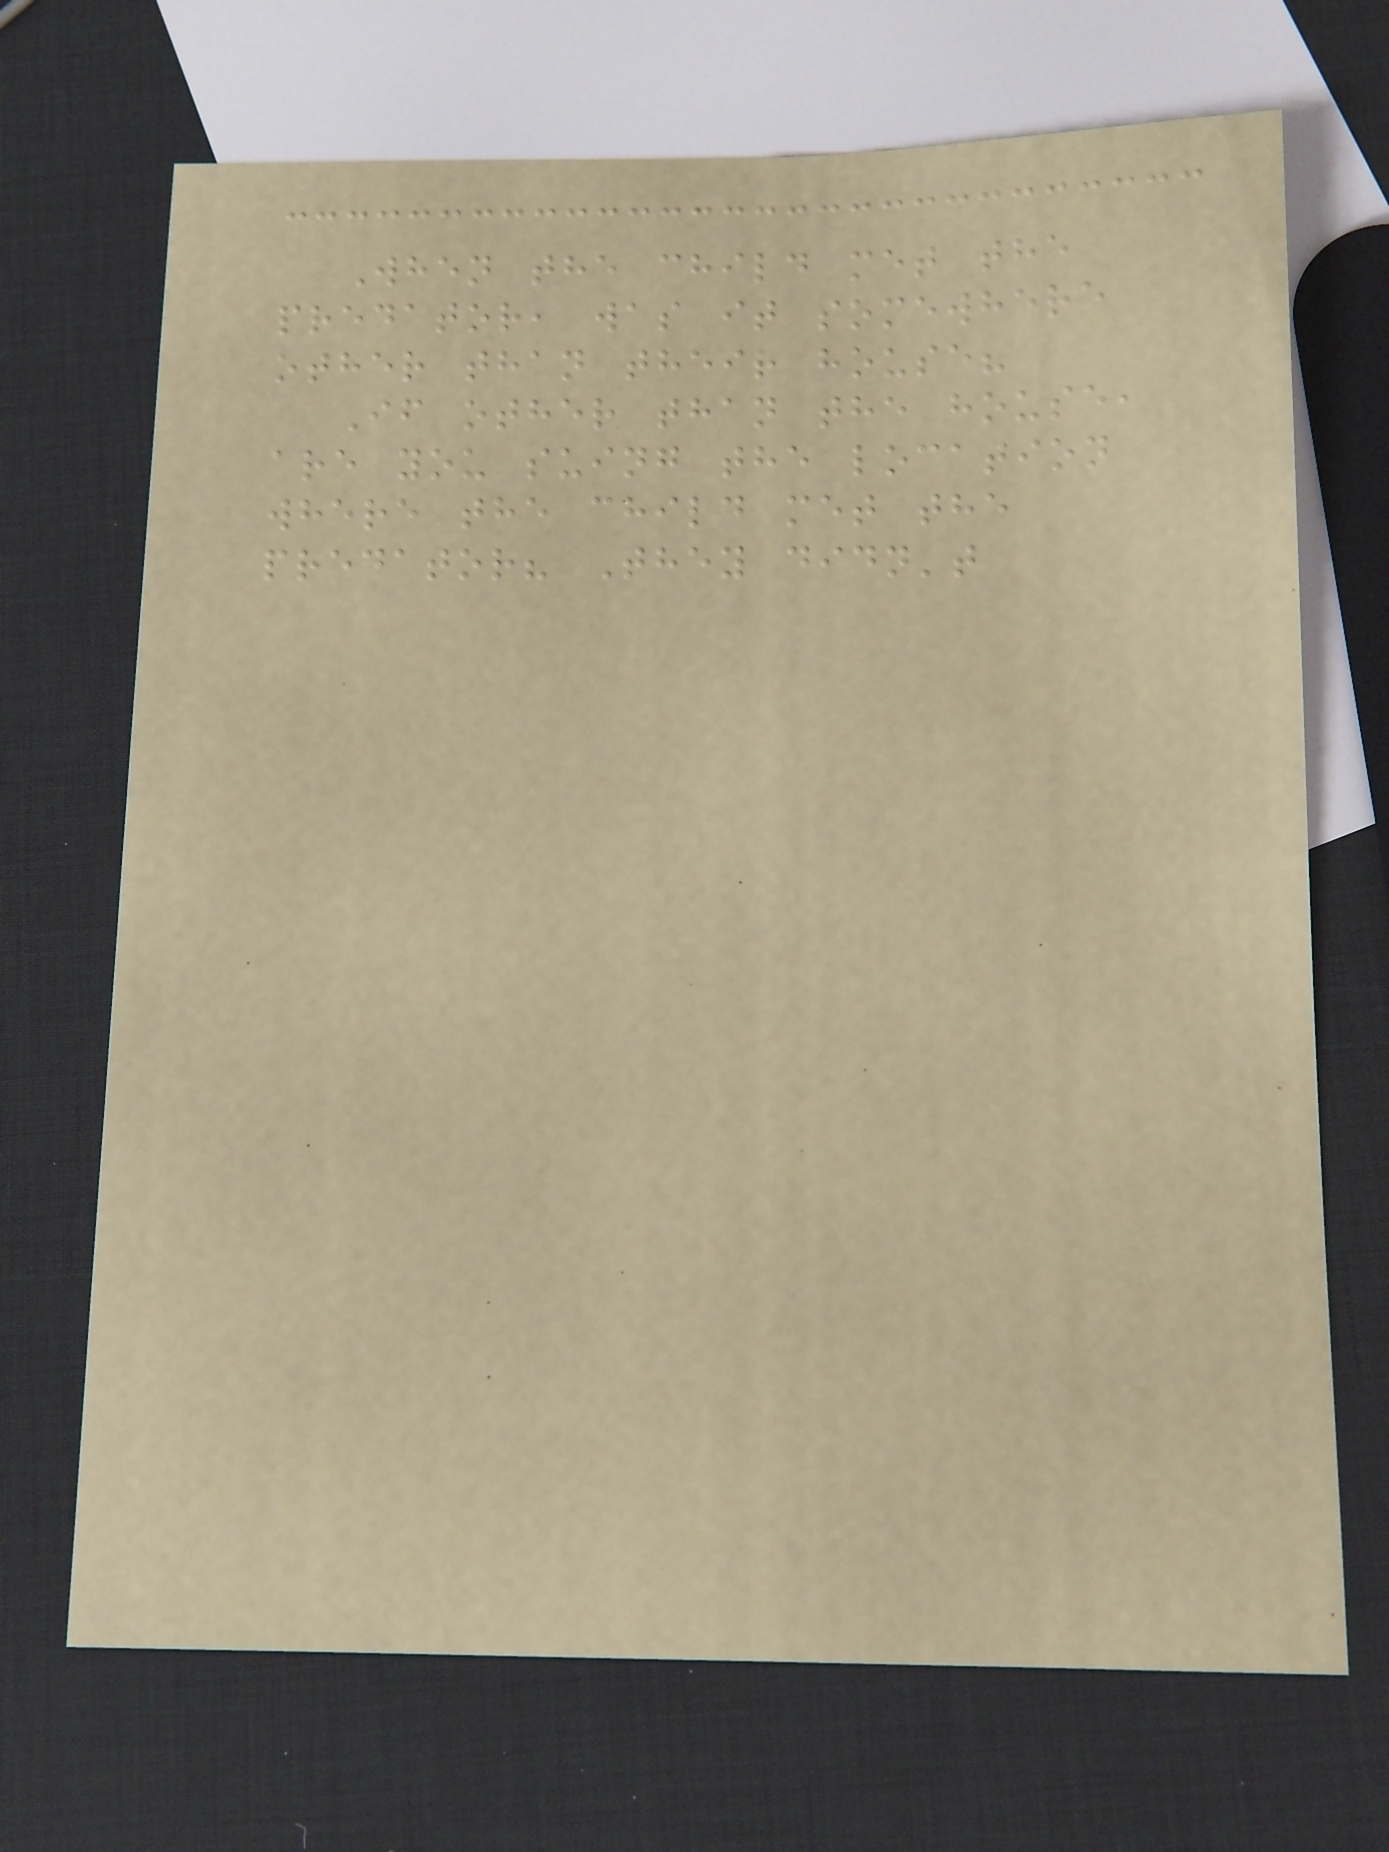When the child met the
predator, was it somewhere
other than their house?
If other than the house,
are you suing the location
where the child met the
predator? They didn't
